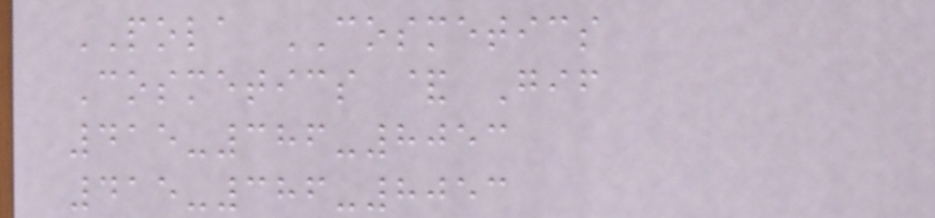POLA COSMETICS
Cosmetics & Gif
415-386-8053
415-386-8053
